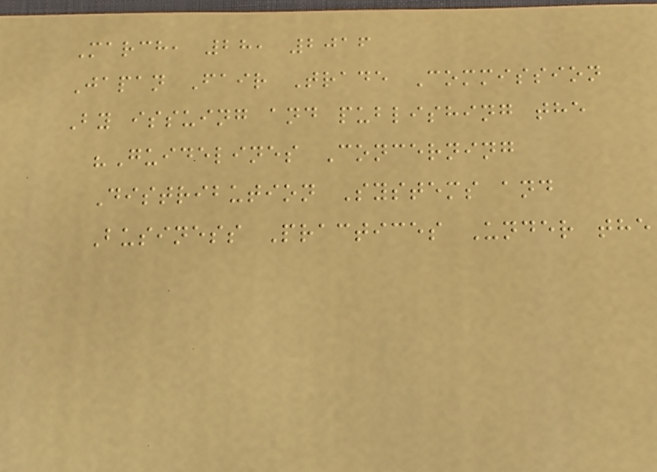March, 28, 2016
Japan Fair Trade Commission
By issuing and publishing the
"Guidelines Concerning
Distribution Systems and
Business Practices Under the
